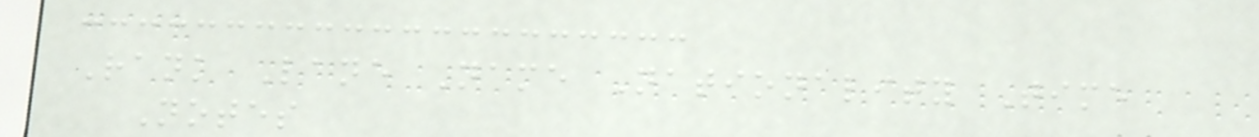Rank Lane Name Nationality Time
Notes
